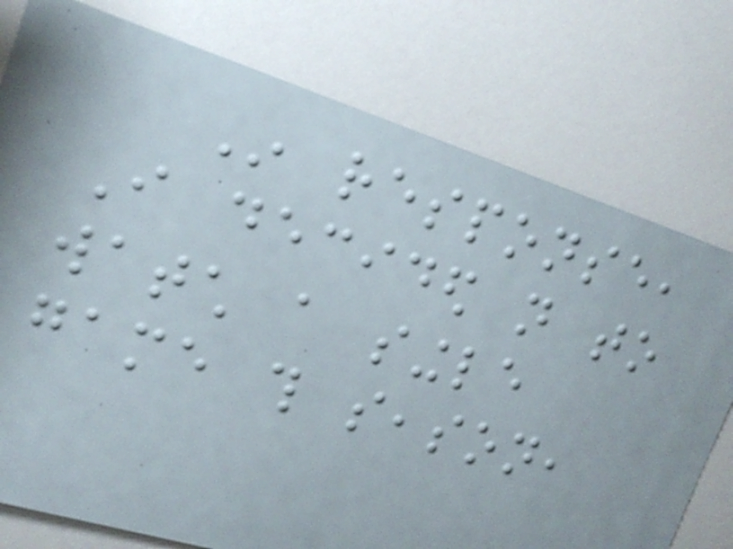In response,
I decided not to
watch a single
game this season,
